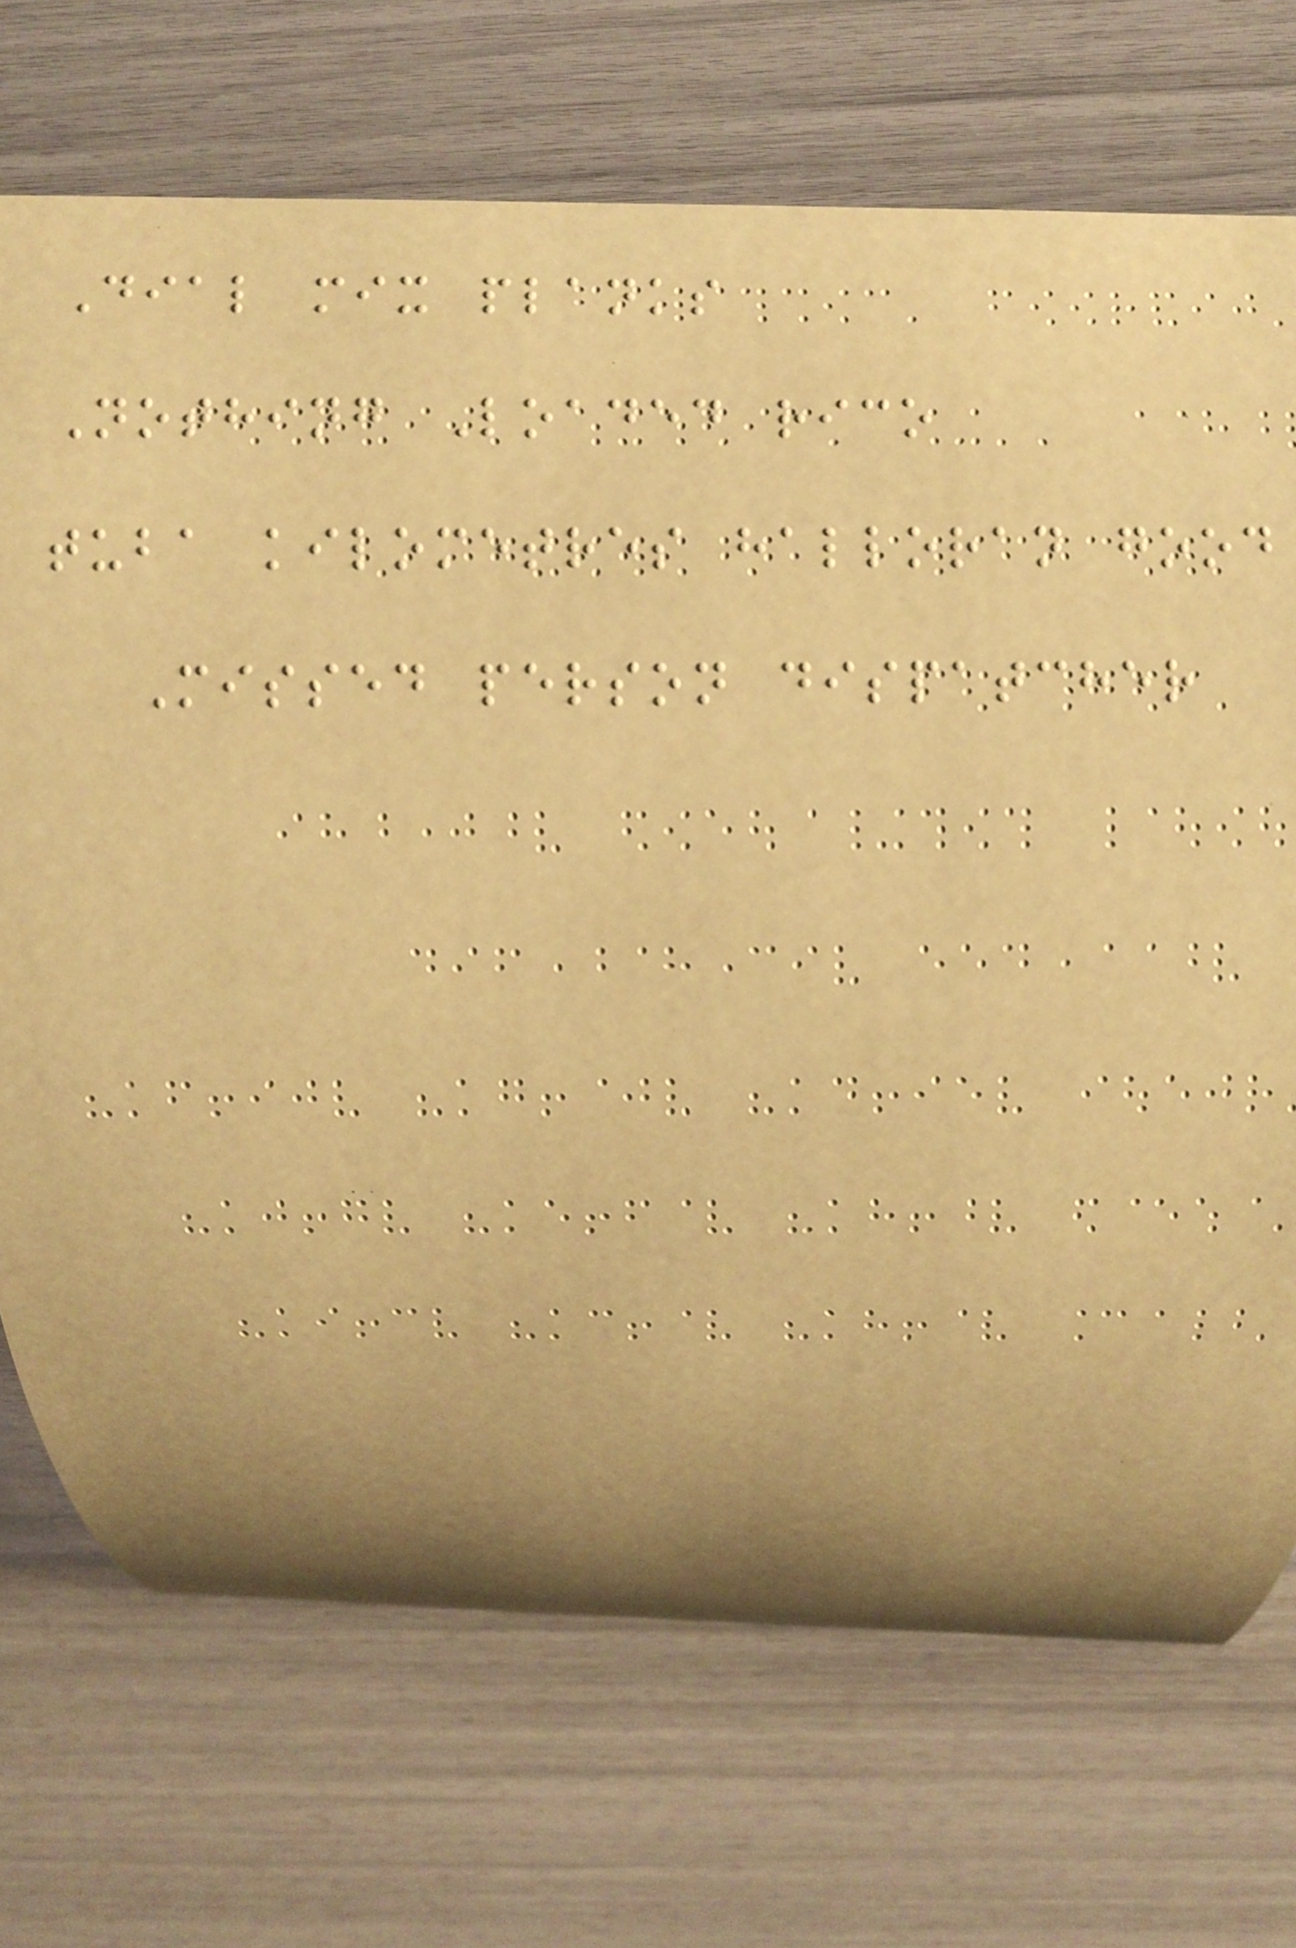Dial mix planks
Nothing Loaded rico
tuba kilometres halloran good
Missed person dispatcher
